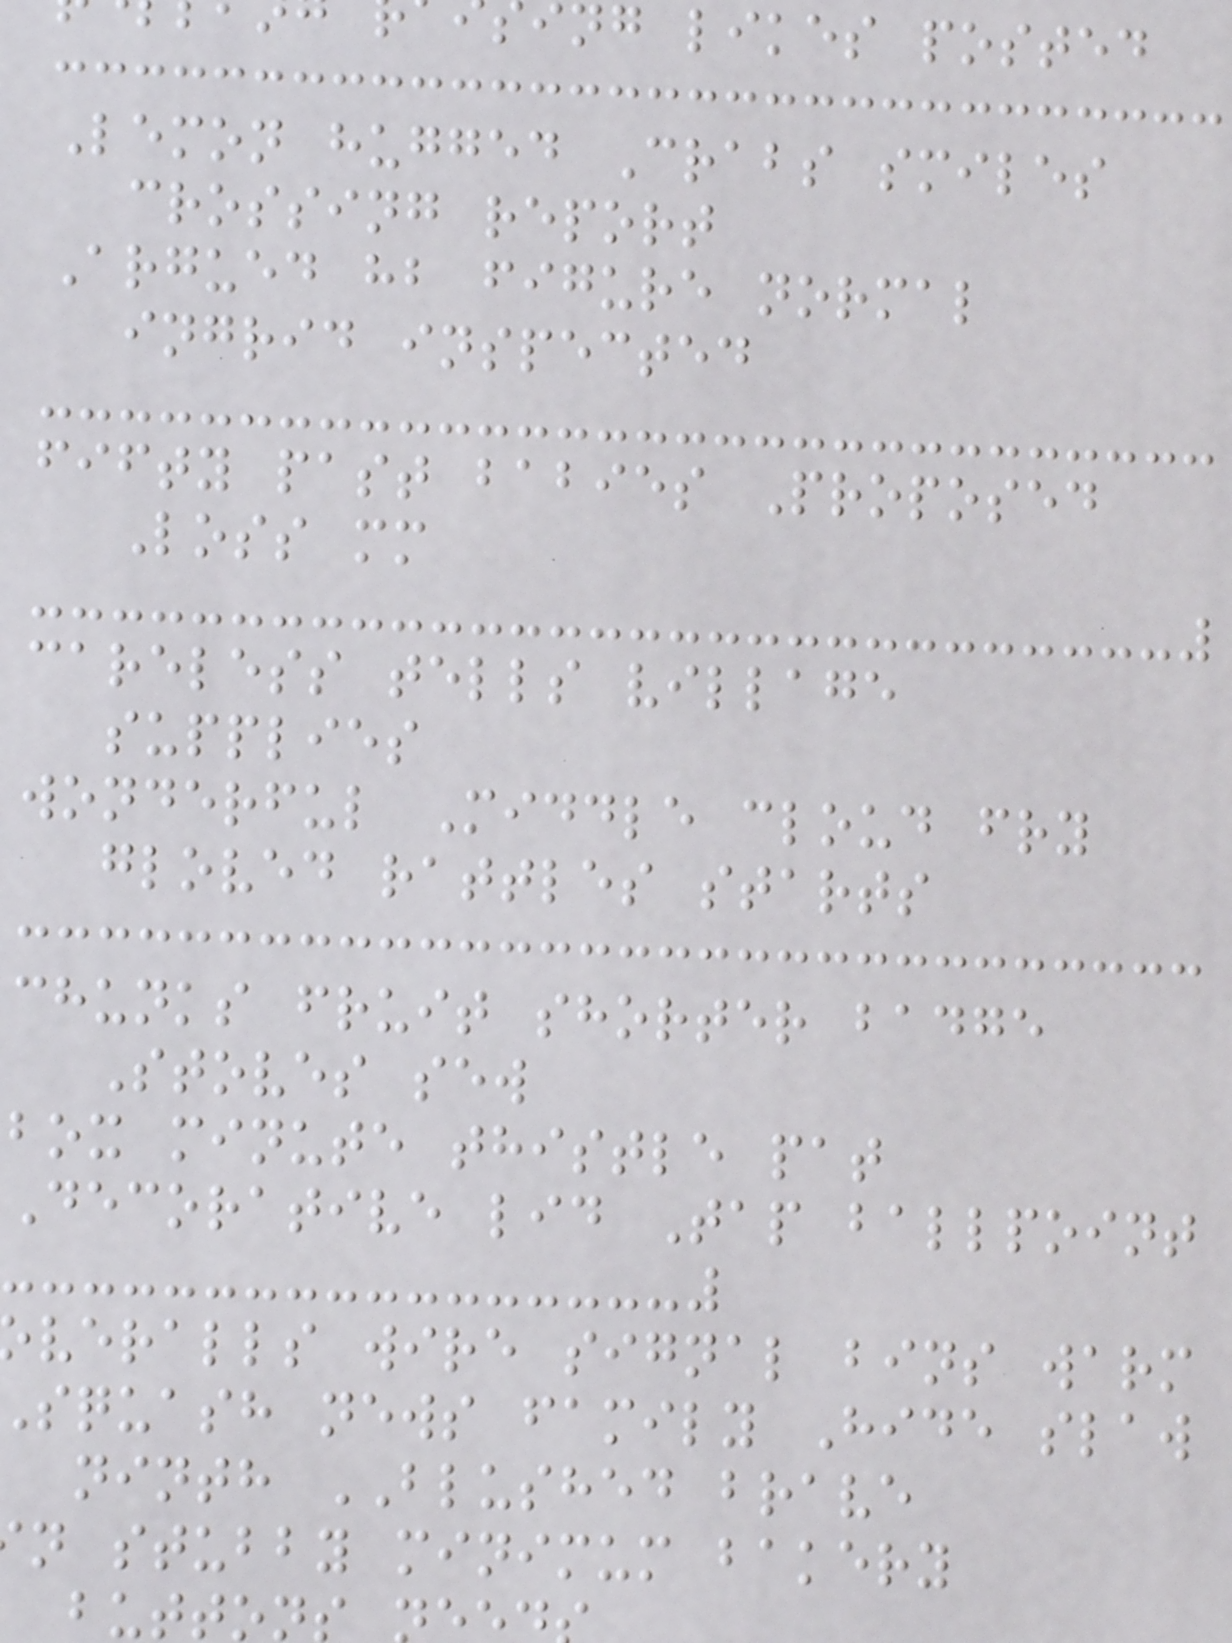ng likes posted
Lemon hugged Crabs smiles
crossing report
Argued hb figure normal
ingrid inspected
fifty past babies Proposed
Loss mm
careless tells village
supplies
wonderful Middle cloud fry
gloved rattles starts
chunks fruit shorter badge
Stoves sew
box minute thistle pat
Decorative lid Tap ballpoint
veralls wire signal bins warm
squash news family Hide slaw
ninth BLUSHED brave
n stubby minimum bakery
button
